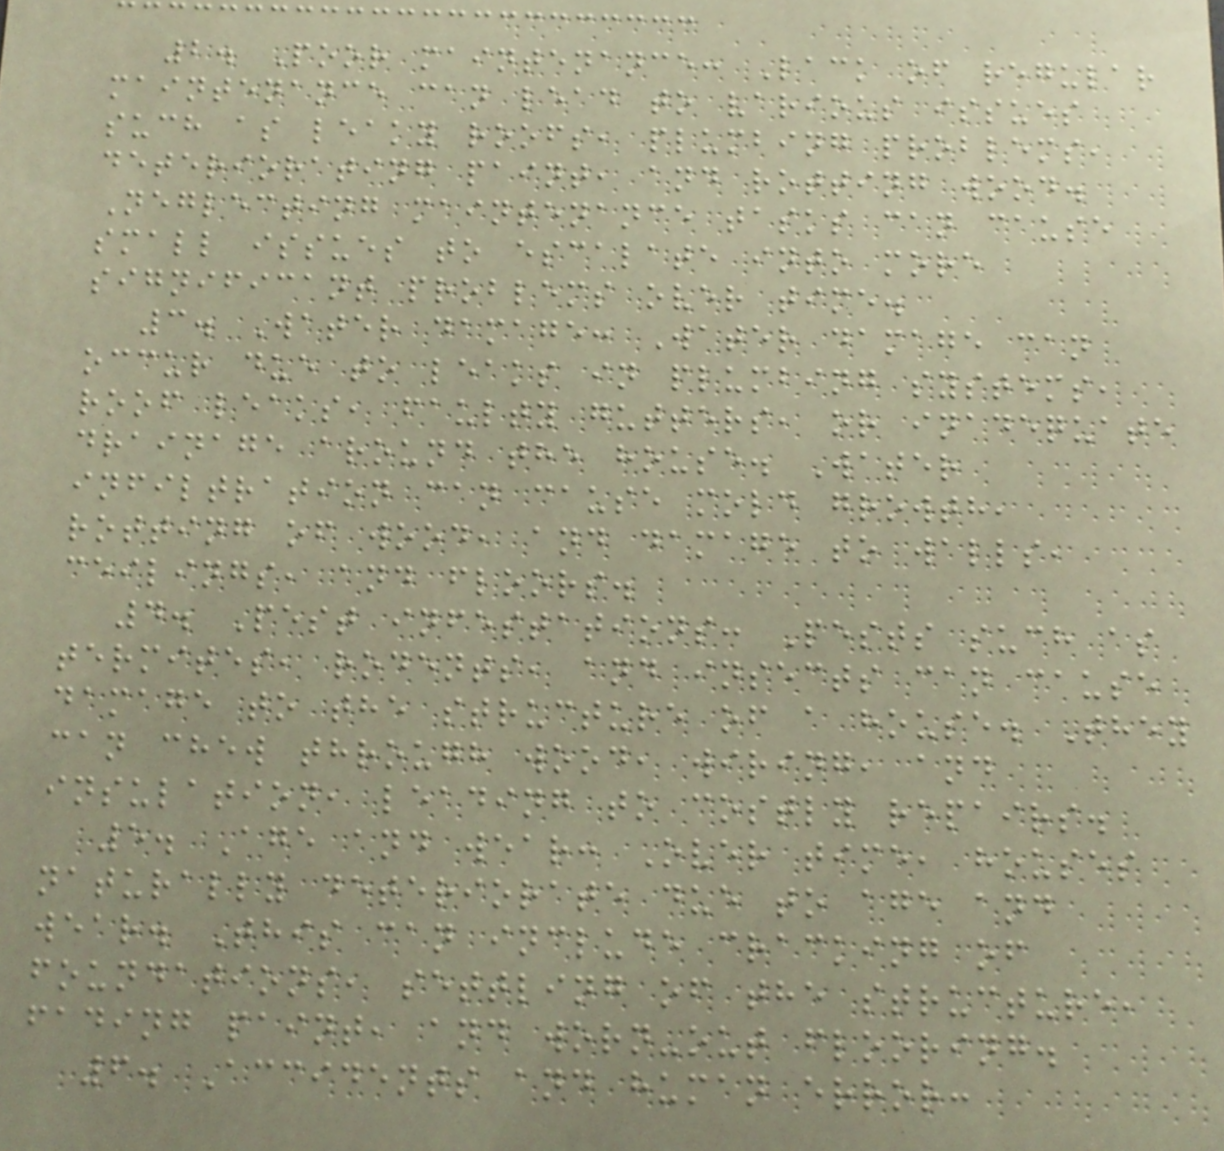2. Poor maintenance: Lack of regular
maintenance can lead to various issues
such as leaky roofs, plumbing problems,
deteriorating paint, and rotting wood.
Neglecting maintenance tasks can cause
small issues to escalate into more
significant problems over time.
3. Water damage: Water damage can
occur due to leaks in plumbing systems,
roof leaks, faulty gutters, or inadequate
drainage around the house. Water
infiltration can cause mold growth,
rotting of wood, and damage to walls,
ceilings, and floors.
4. Pest infestations: Pests such as
termites, rodents, and insects can cause
damage to the structure of a house. They
can chew through wood, wiring, and
insulation, leading to costly repairs.
5. Age and wear: Over time, houses
naturally deteriorate due to age and
wear. This can include cracking of
foundations, settling of the structure,
fading paint, and worn-out flooring.
6. Accidents and human error:
